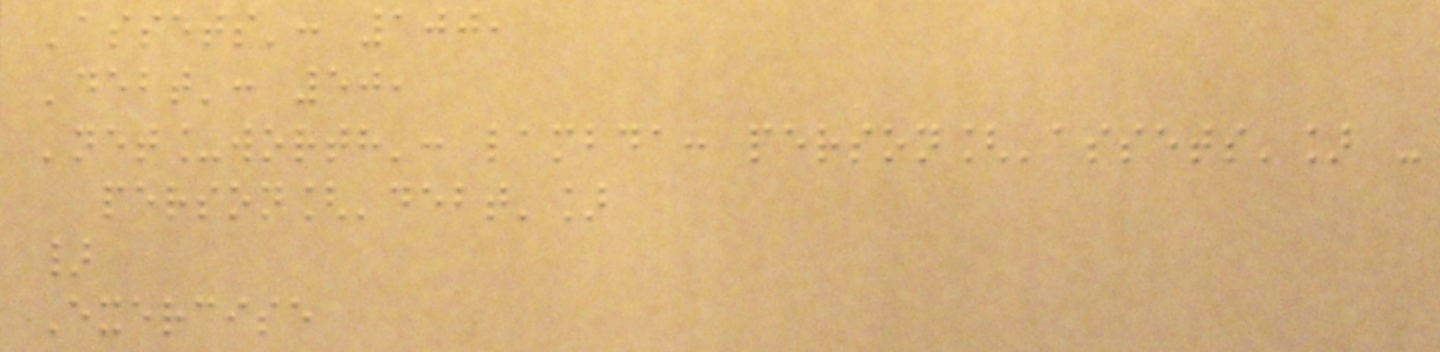'assets': 100,
'debt': 50,
'net_worth': lambda: person['assets'] -
person['debt']
}
Exercise
